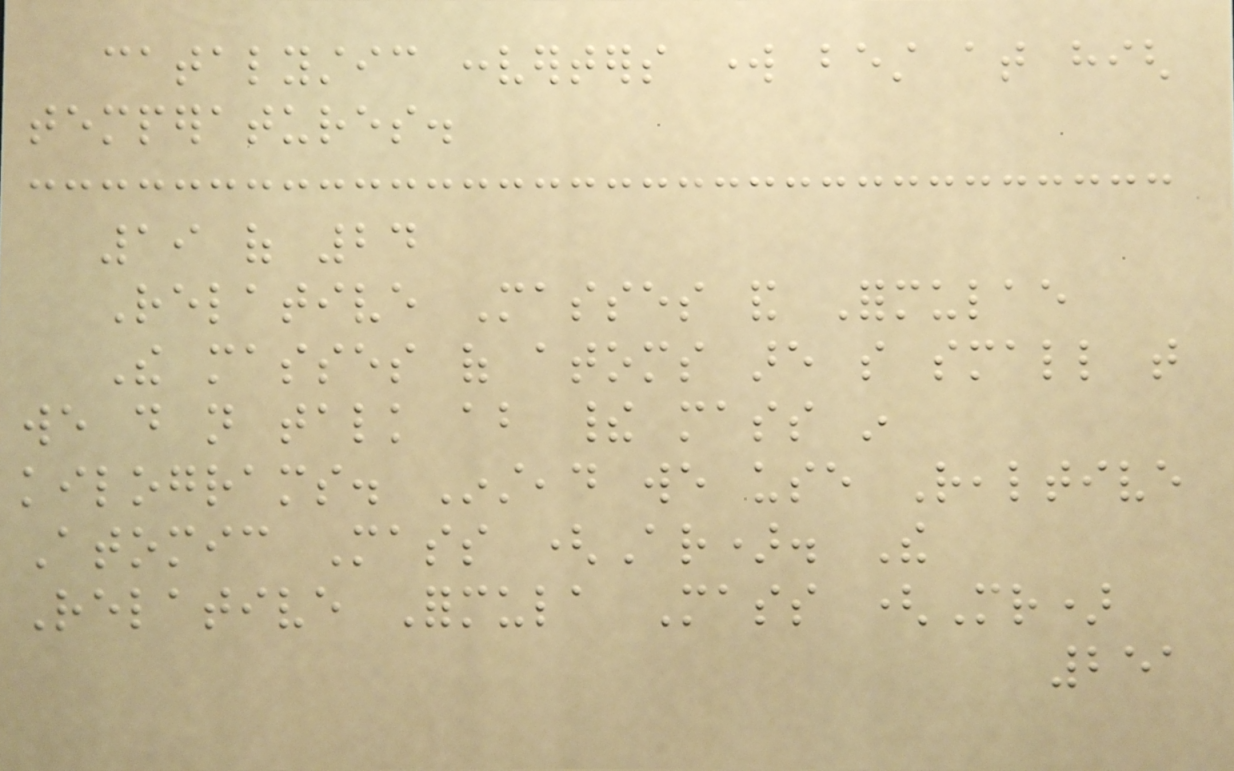catalystic converters work best at high
temperatures.
19 of 24
Relative Masses and Formulae
The masses of atoms are so small that
we do not talk about their mass in
kilograms. Instead we use Realtive
Atomic Mass (Ar). The
Relative Formula Mass (Mr)
251
